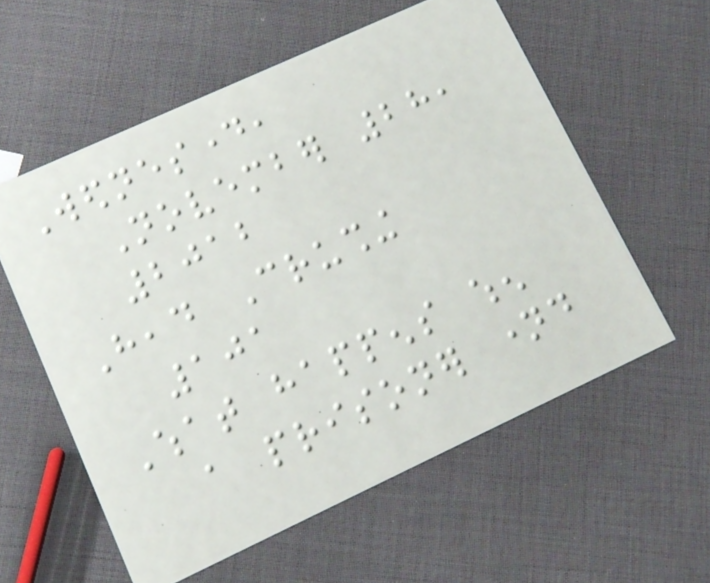Wednesday,
November 28,
2012
Head Crushing
101
What happens when
a prisoner named
